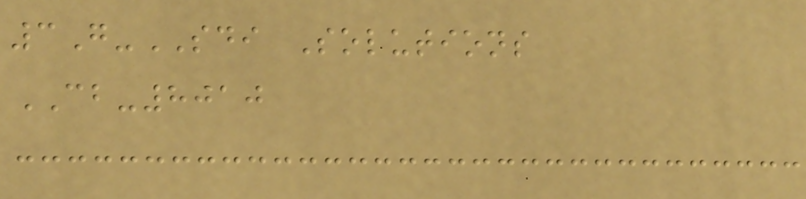3G-SDI Solutions
CB-8010
